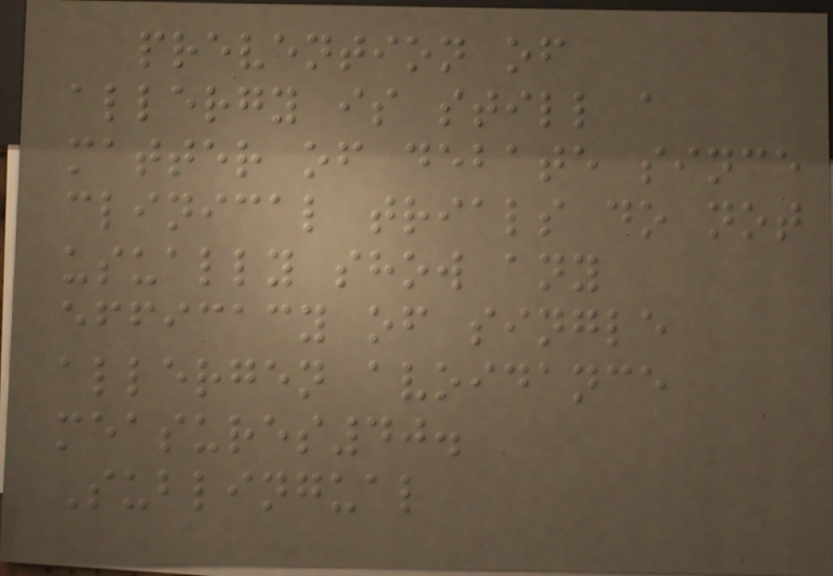prevention of
allergy is still a
matter of debate since
clinical trials do not
usually show any
efficacy of single
allergen avoidance
measures40.
Sublingual
